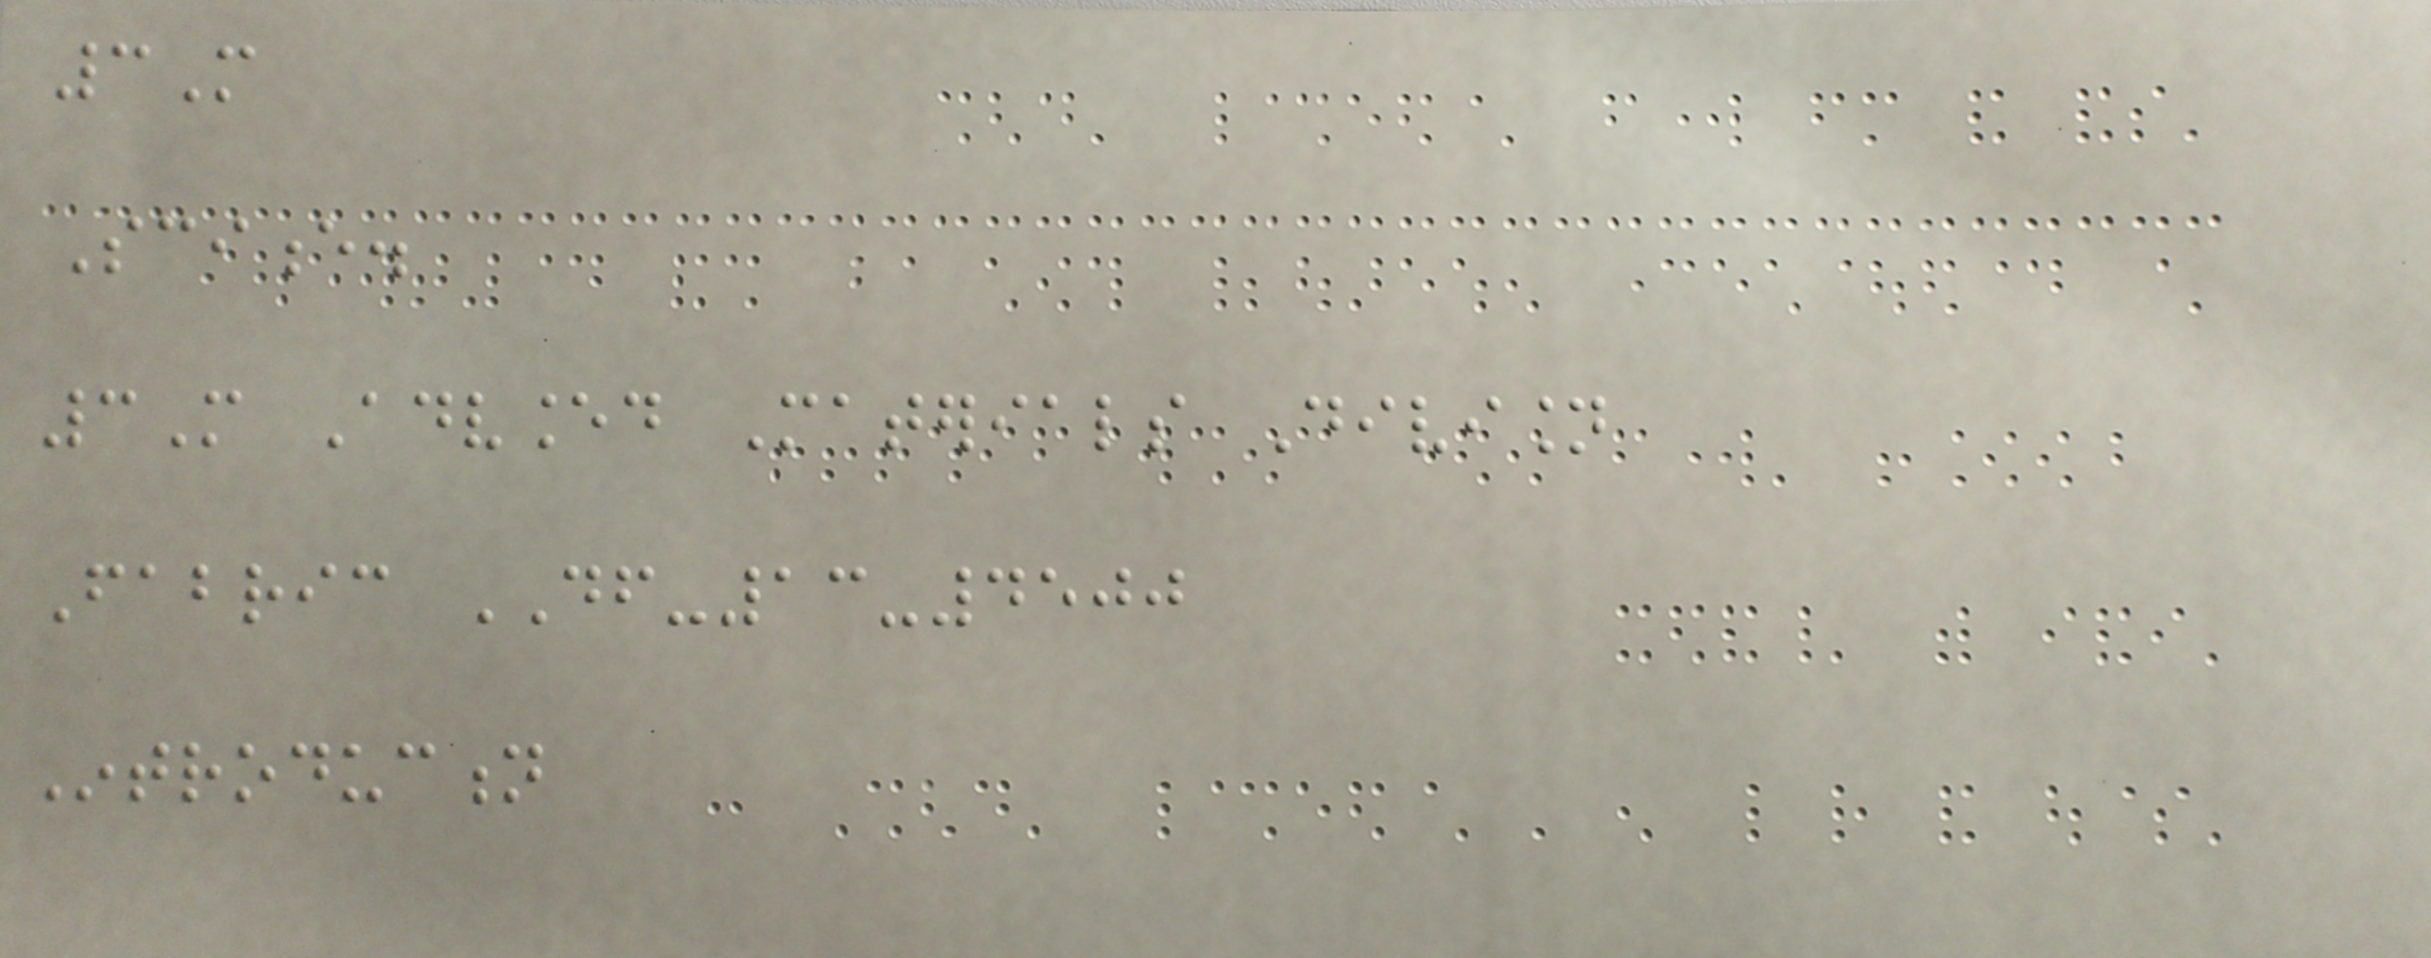3M
Science.
3M Advanced Materials Division
Fabric DF-13-4500
Introduction
